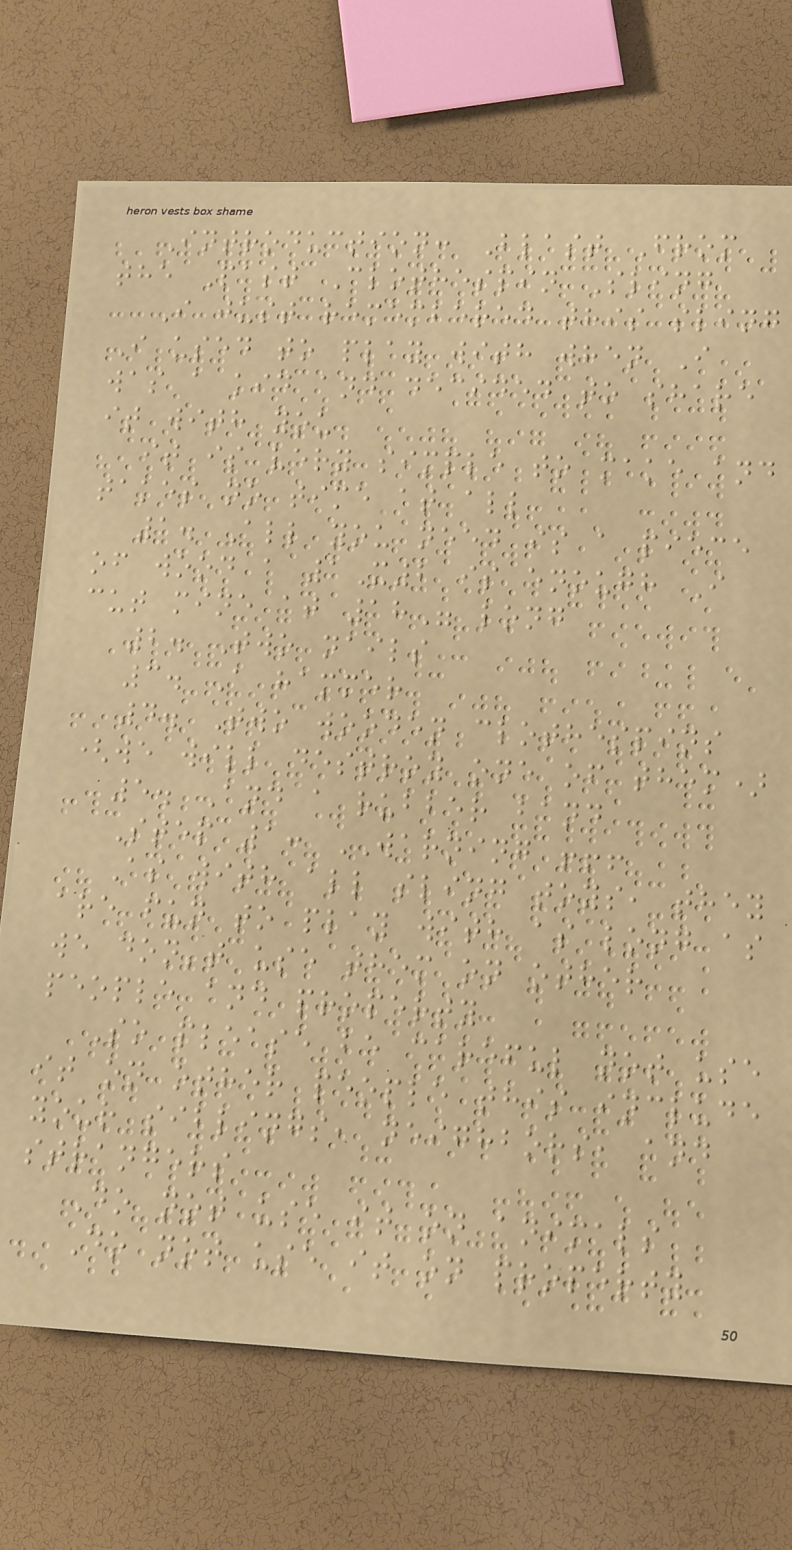Introduction: Blast From
the Past Clothespin Sling
I just remembered this sling
I used to play with when I
was a kid and decided to share
it with you
it is very simple to make and
takes no time at all
1. All you need is a piece
of wood a 1X2 is enough I
cut mine at 18" long
2. Two nails
3. A hammer
4. Two wooden clothespins
(we will destroy one of them)
5. And a rubber band
Step 1: WARNING !!!
As with all sling toys, they
are fun to play with as long as
we don't use them on other
people and property
So please be careful not use
it on other people this include
your siblings, neighbors, and
strangers
Do not use it on animals
Do not use it on property
